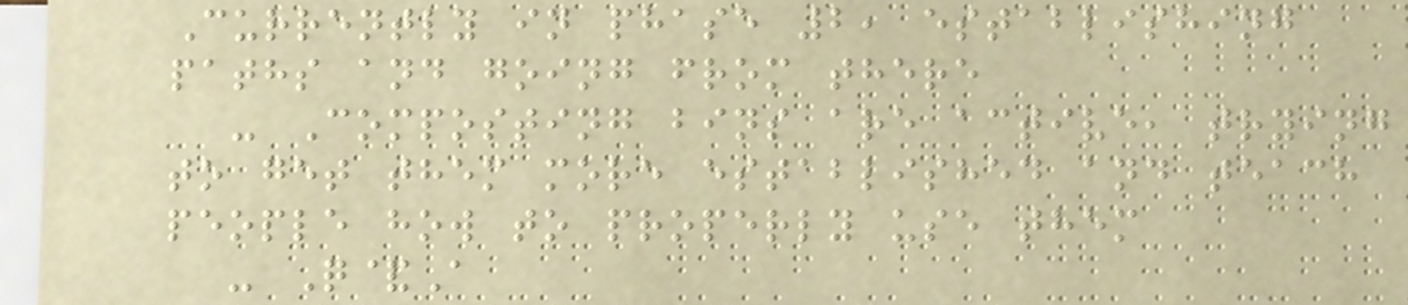Currently in phase 2, establishing
paths and going from there
- Composting bins are active, trying
to get them more established and teach
people how to properly use them
- Q&A
